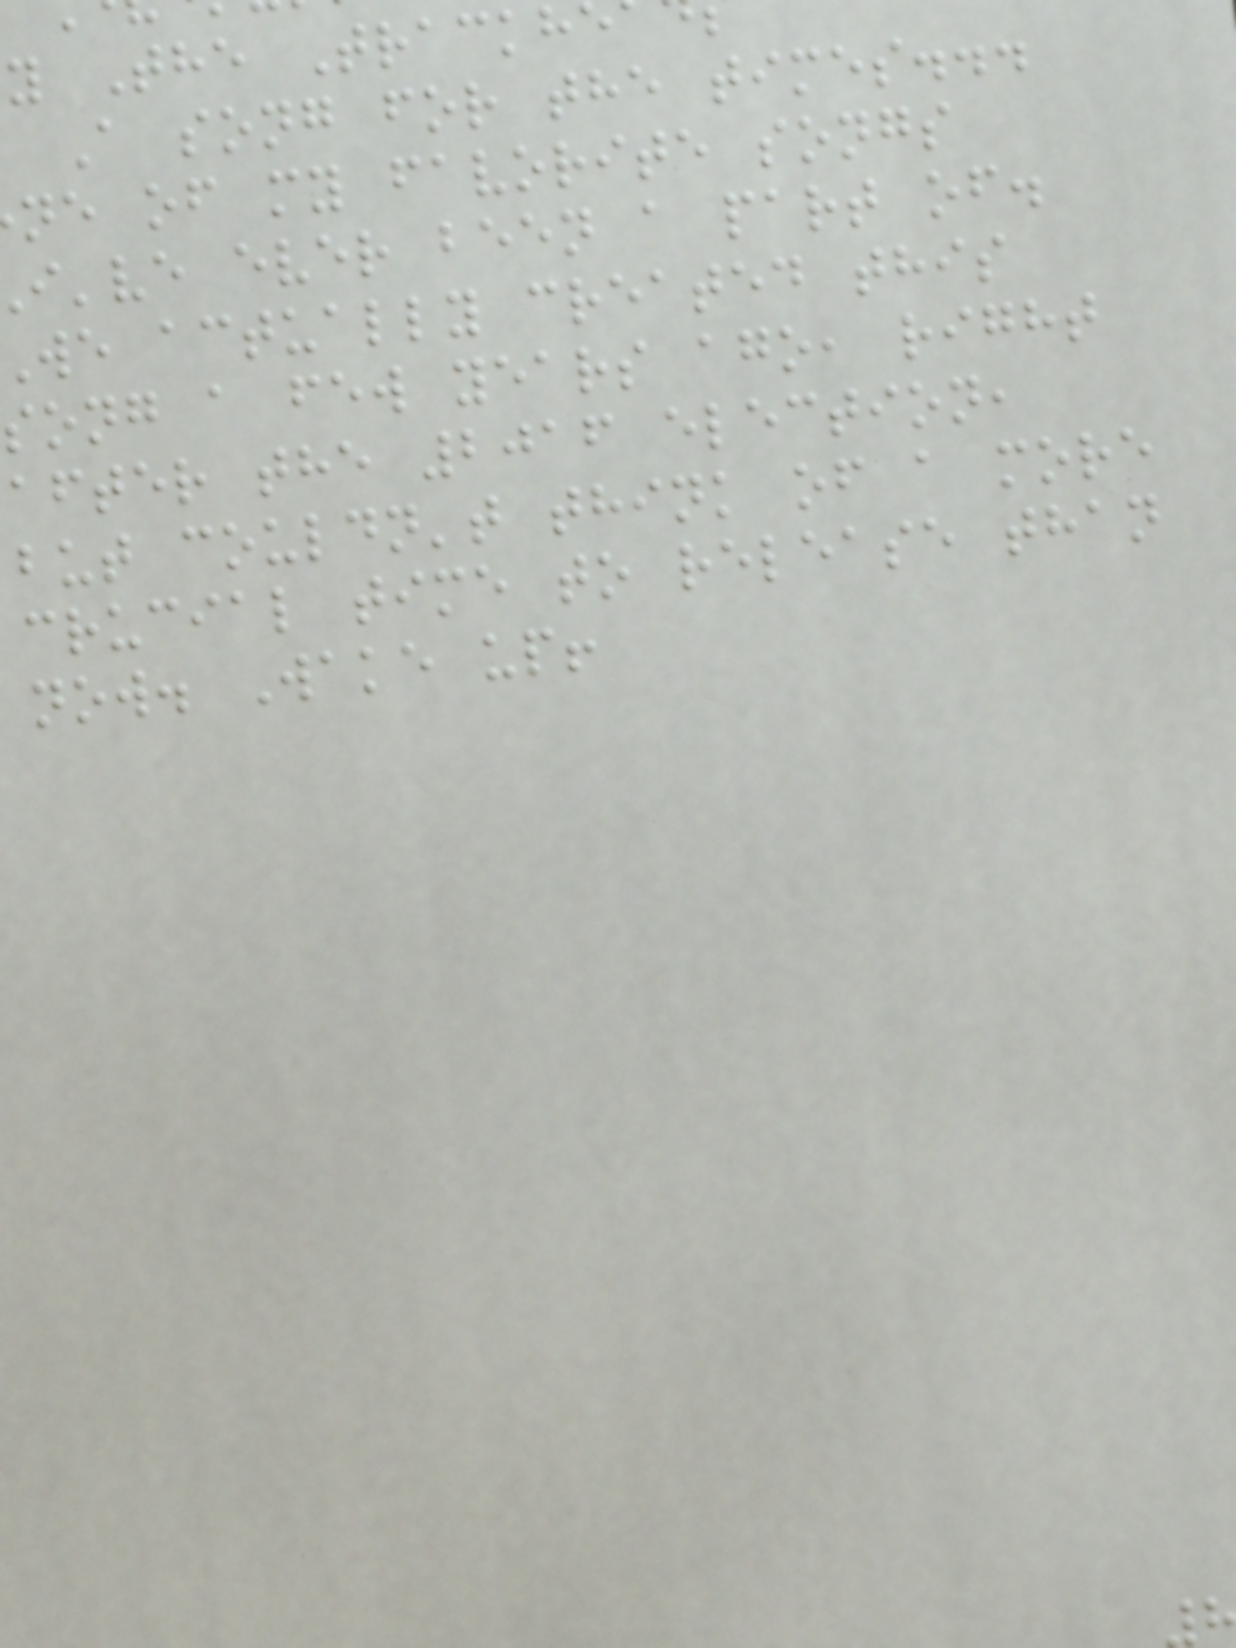y The Trackh
A song for the times...
ne of my favorite songs
i've ever been a part of.
we actually created this
song a few years ago, right
after the 2016 election,
but couldn't think of a more
crucial time to release than
now. Wake up!
